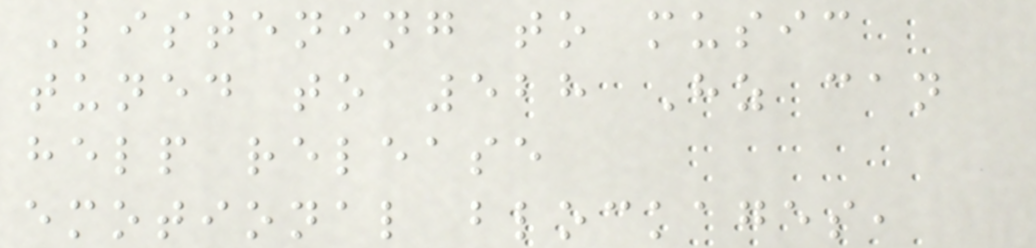Listening to music
tuned to 528 Hz can
help release
emotional blockages,
